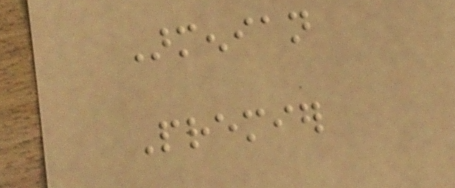Armenian
Premier
